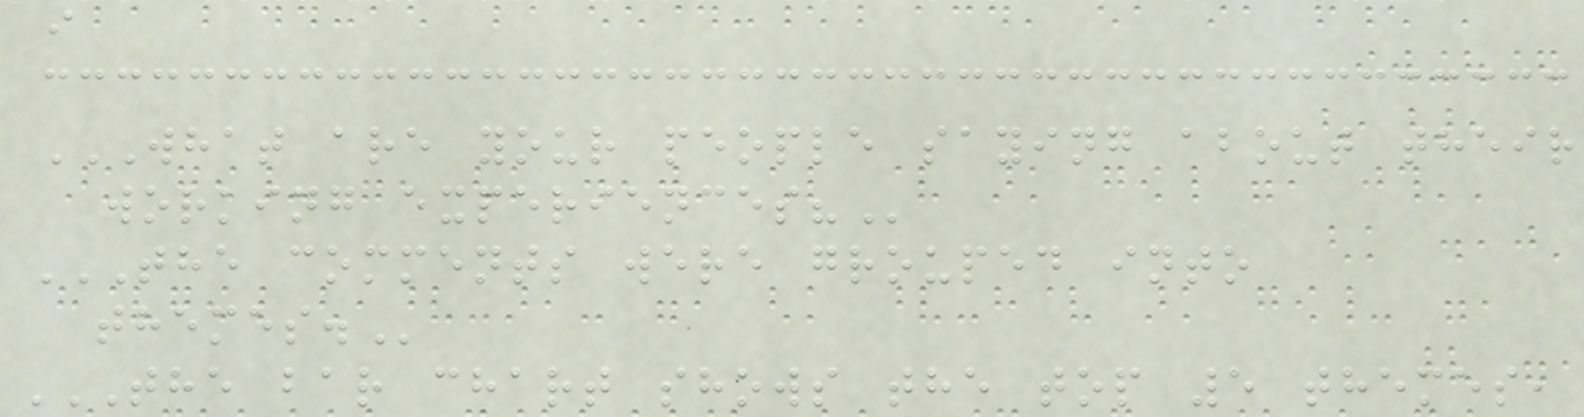i
WHAT ARE YOUR PEOPLE SAYING ABOUT THEIR
WORKING EXPERIENCES?
THE COMMENTS WERE GROUPED INTO
THEMES.
THE BAR CHART SHOWS THE TOP 5 THEMES,
